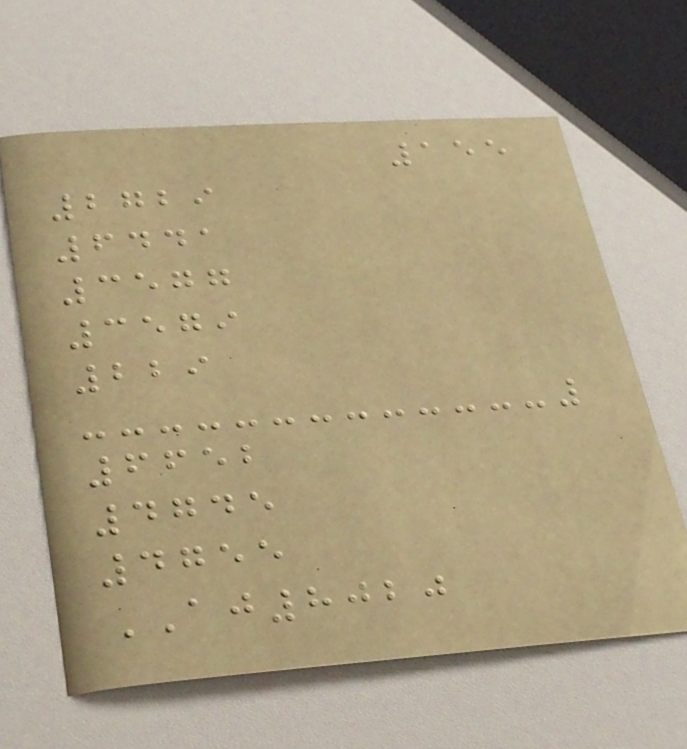155
2729
6441
3577
3579
229
6652
4745
4755
AJ8020
